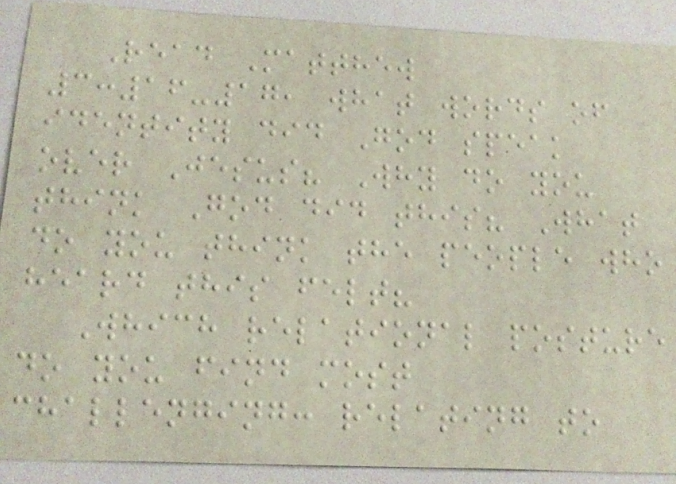Read Matthew
3:16-17, what words of
identity did God speak
over Jesus? Why do you
think God did this? What
do you think the people who
heard this felt?
Which relational posture
do you find most
challenging: relating to
